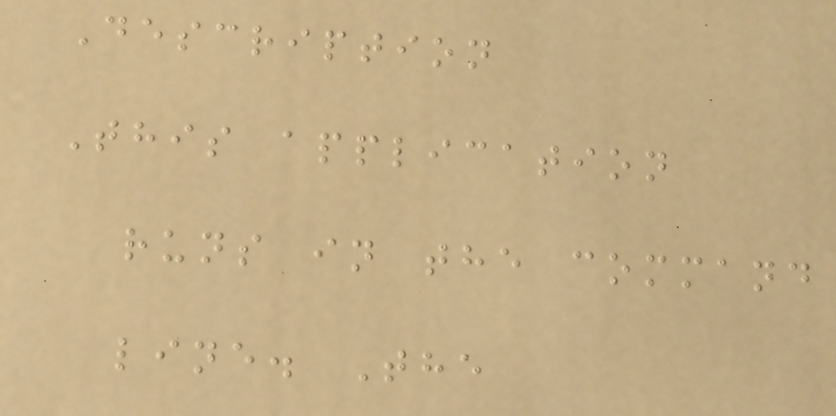Description
This application
runs in the command
line. The
